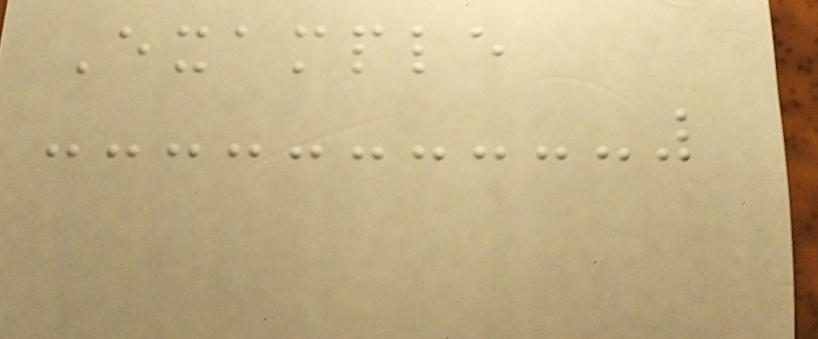Example
